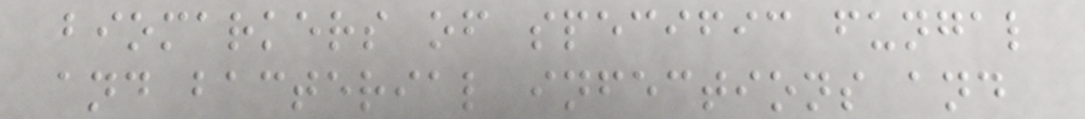biomarkers of specific fungal
and bacterial infections and
